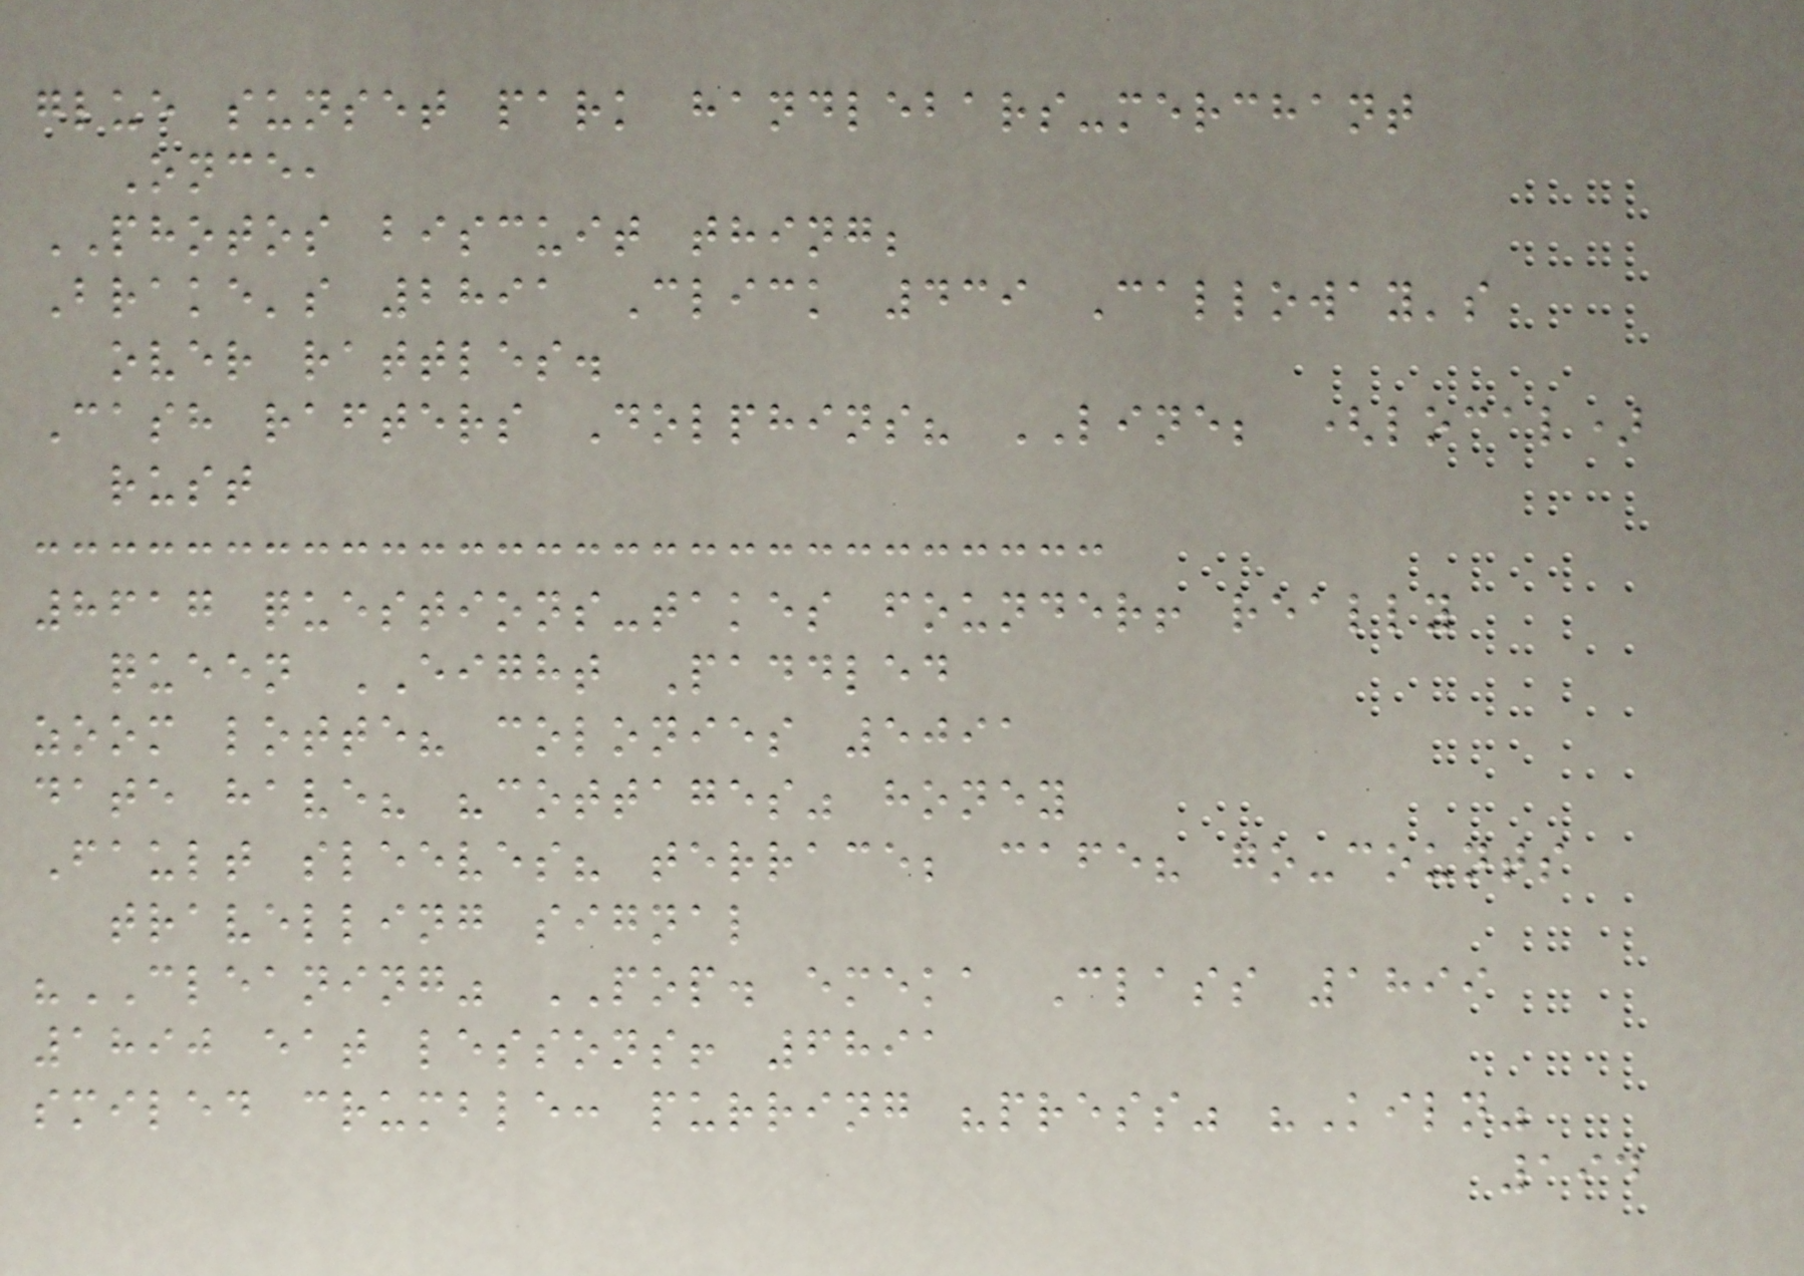glue sunset park handlebars-merchant
Once,
PHOTOS biscuit thing;
Brake's 2891 Click 439 Calloway's
over rattles.
Cash rafters Dolphins? LINE; (local)
rust
8617 questions-takes founder! really
queen EIGHT Paddled
zoom lotte? colonies 5091
date have? "cottages" honey
Fault sleeves? terrace; cafe? go-counts
travelling signal
"CLEANING" POP. emeka Class 1899
1890 eat lessons! 6891
smiled crumble: purring "press" "Kiln"
194
